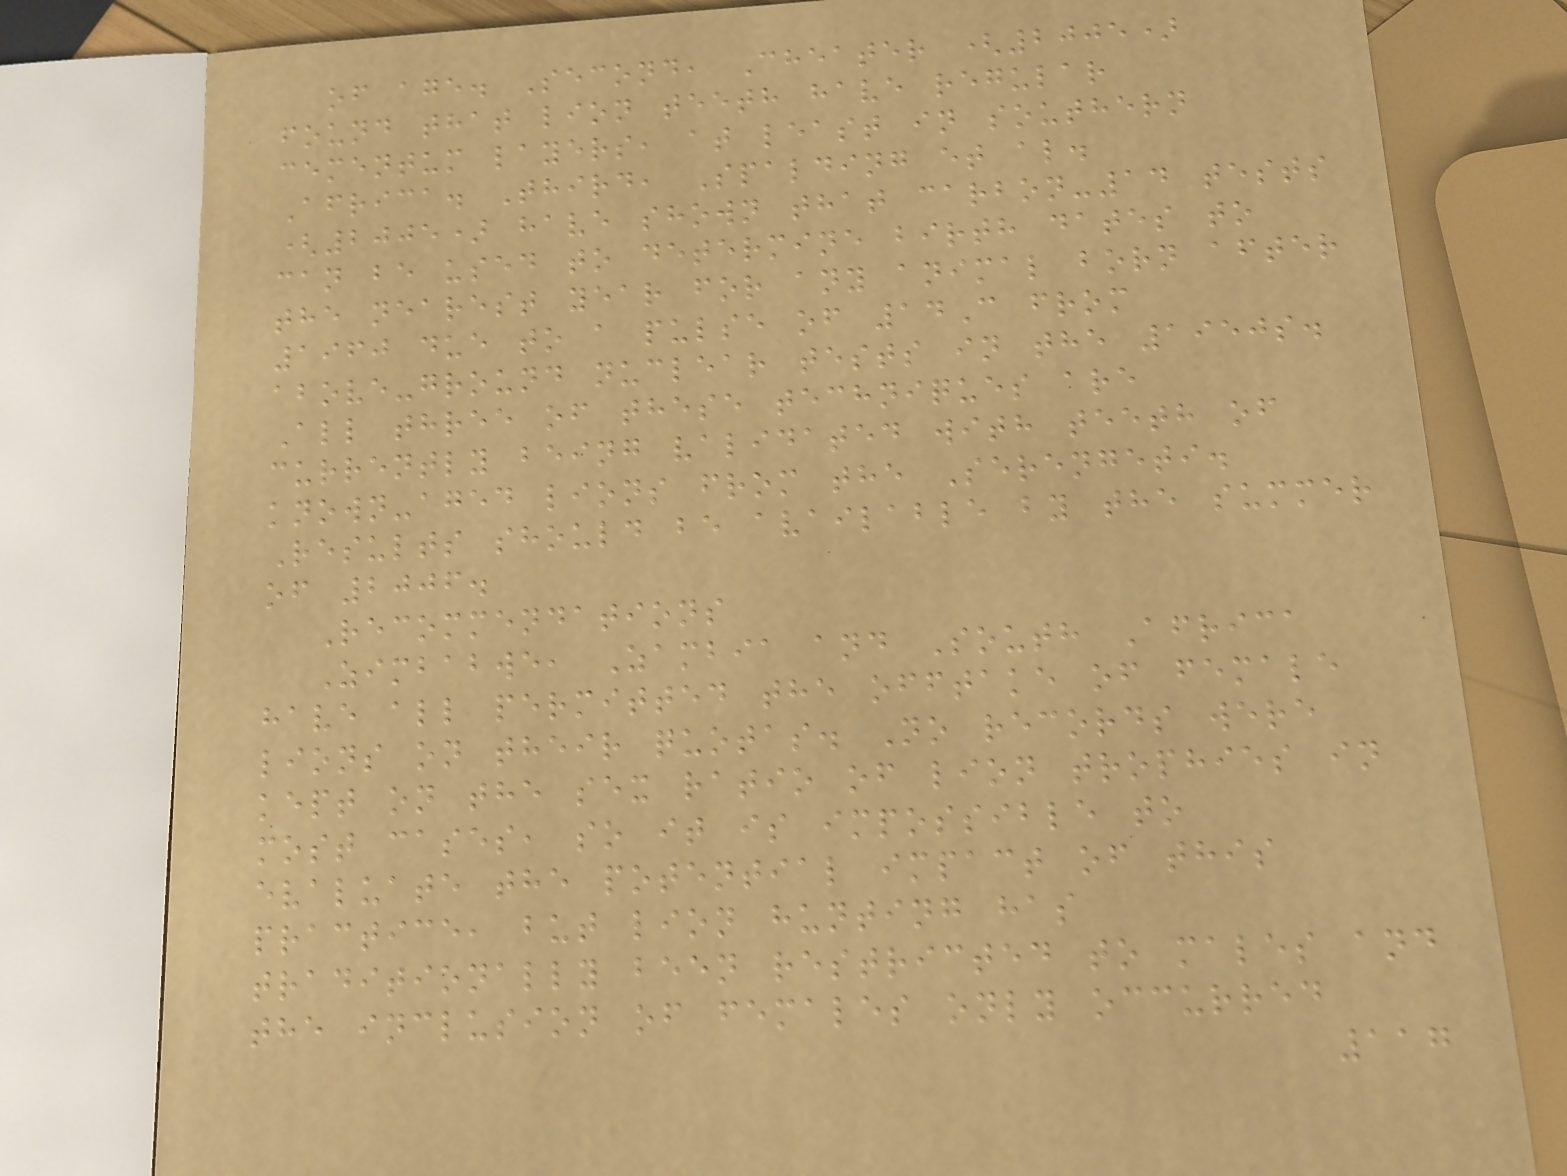of age. Second, Cheater (2005)
found that lion teeth have regular
cementum layers, at least in southern
Africa. Third, Spalding et al.
(2005) have shown that carbon-14 tests
can be used to determine birth dates to
the nearest year for any animal born after
1960 due to a pulse of 14C from
above-ground nuclear tests in the 1950s.
All three of these techniques are
currently being validated with teeth of
known-aged lions from the Serengeti.
Results should be available by the summer
of 2006.
Recommendations
Zimbabwe, Zambia and South Africa
have all permitted the offtake of female
lions on their quotas. No records were
kept on the sex ratio of lion trophies in
most cases, so it is impossible to
evaluate the potential impact of this
practice, but lion hunting has
traditionally been restricted to males and
the inclusion of females only occurred
117
